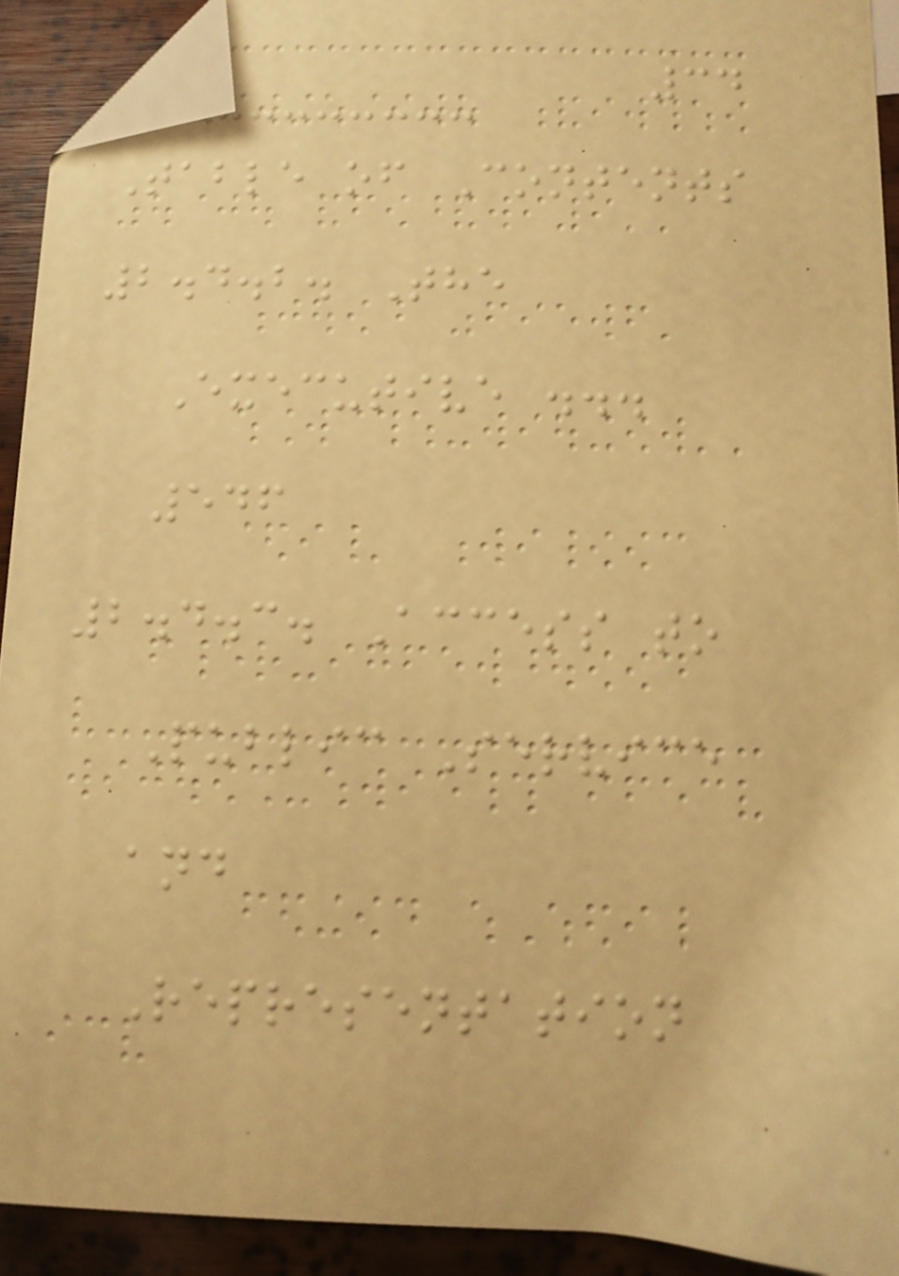34
Table of Contents
2.4.2. The
Executive ...
546
2.4.3. Access to
Public Service
and
Representation
